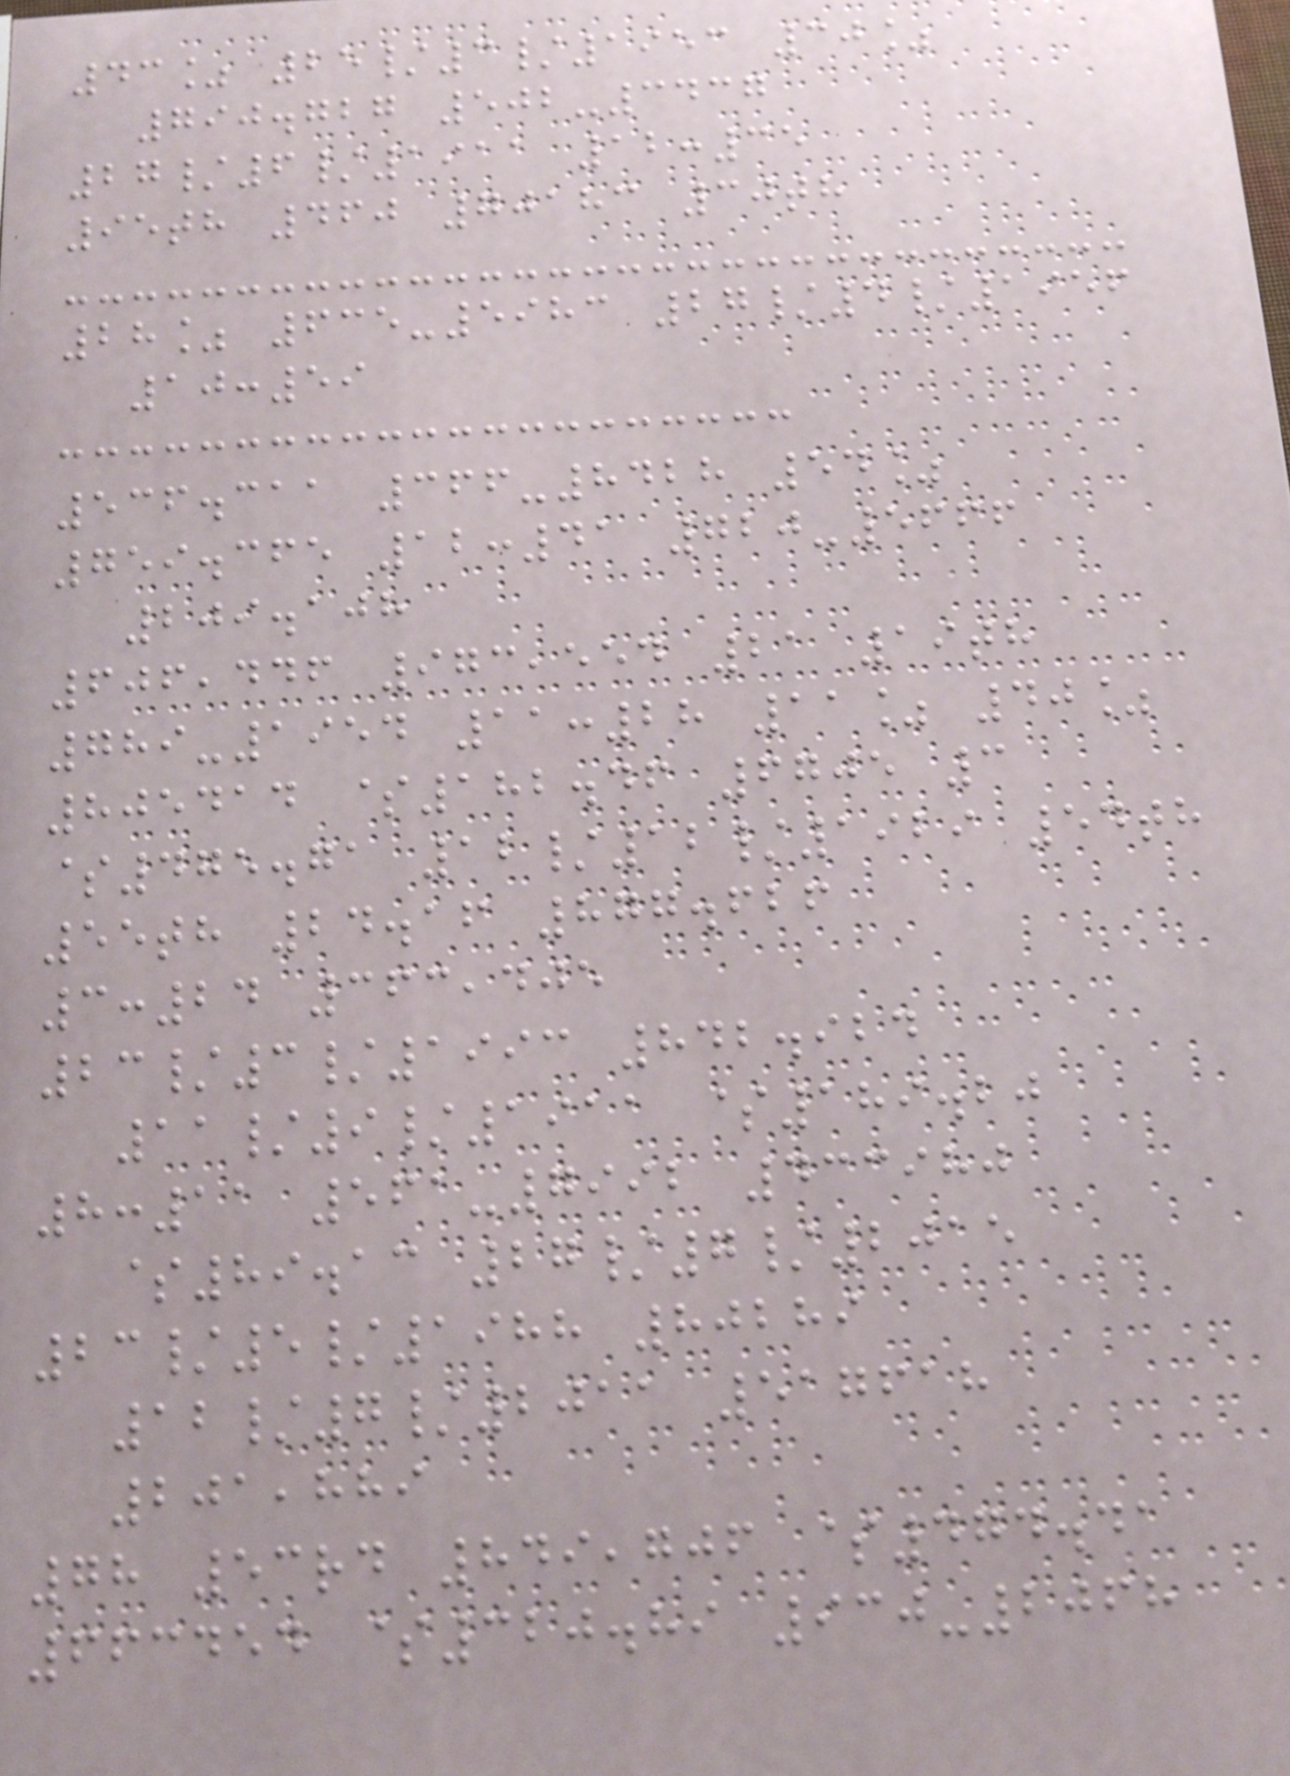43% 25/3/1953 30%
790.727 502-3437
27/6/1911 12:35
95th 460 70183 30th
28% 635-5983 27/4/1956
10:59
536.311 366-8428 54%
759.365 12:41 720-5666
209.108
606,446 973,554 21 19th
789-1954 11:28 11% 40%
805414 $182.46 6705 3
$475.71 12/12/1929 54th
55th 24.16 877.626
3:24 363,405
23/3/1993 842.924
11/9/1911 $189.20
8:11 561-7992 433980
$89.13 27/7/2015
23/5/1988 80289
12/7/2011 517618
201,889
78 53rd 849,706 $474.41
663454 $320.89 930-2068
